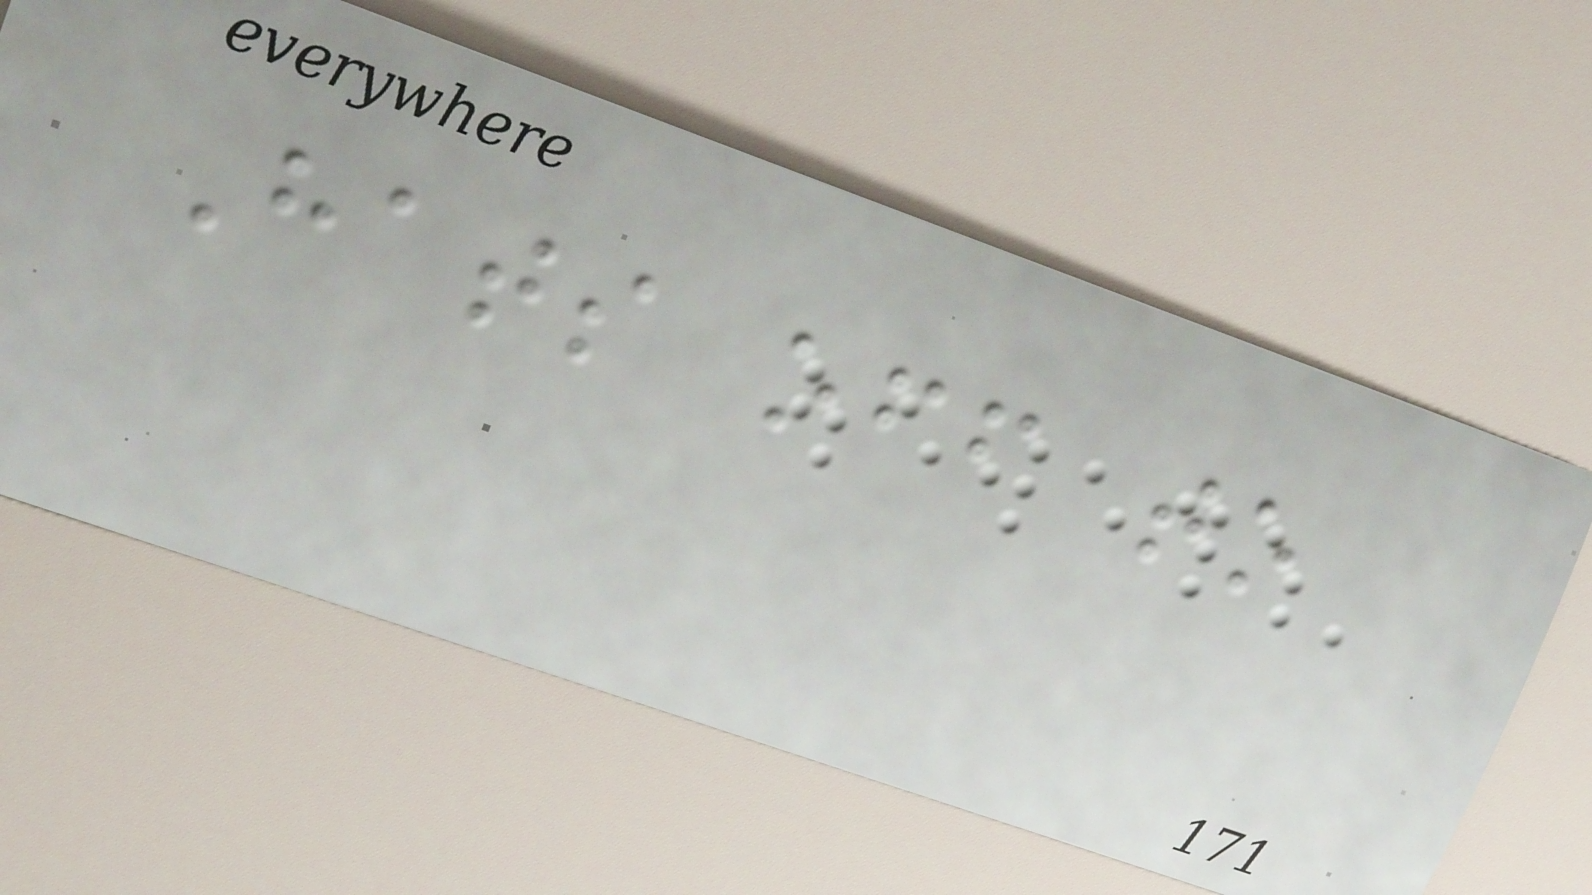Hats off to
